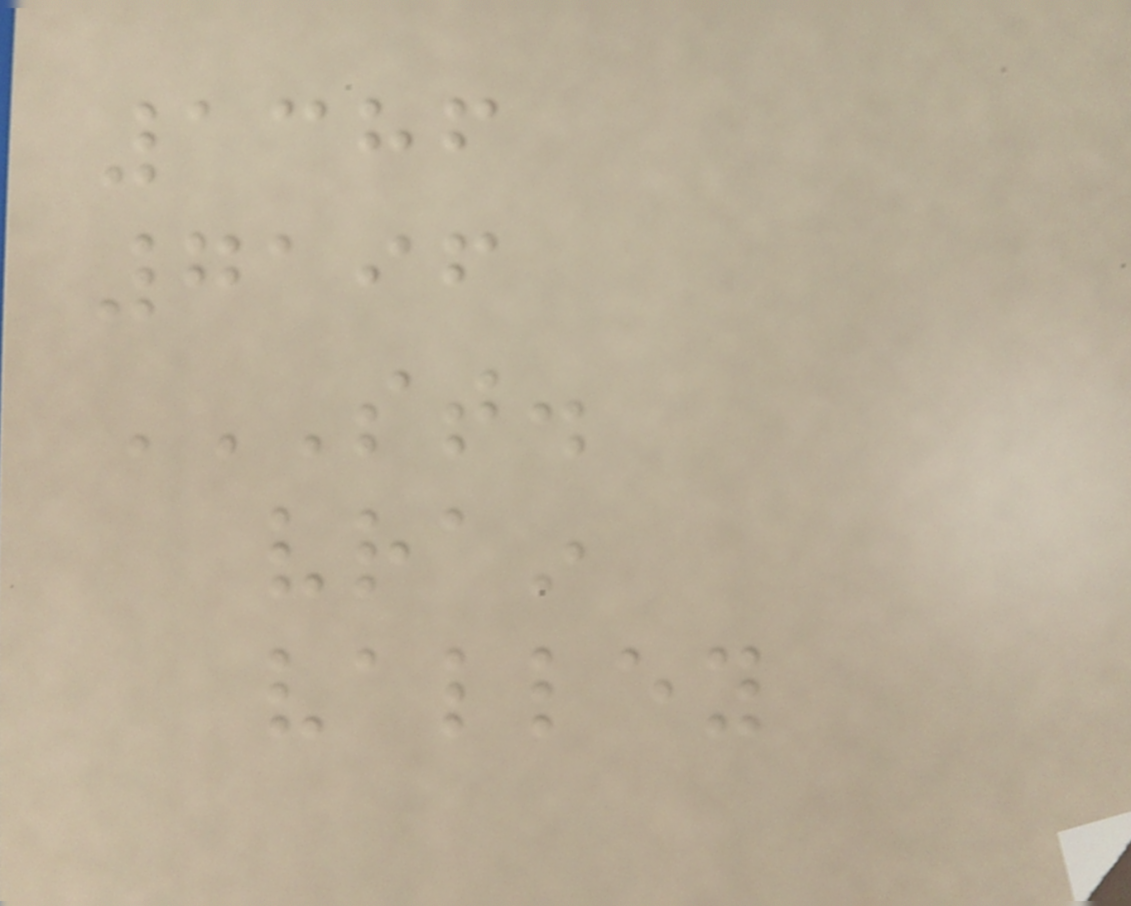1386
7196
ST.
VRAIN
VALLEY
